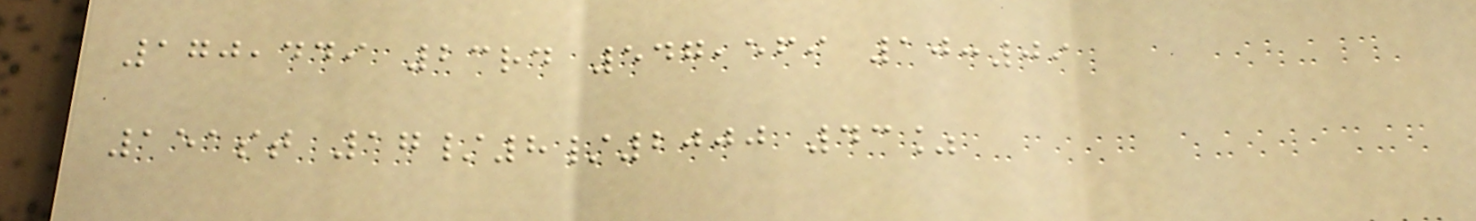170,449 23rd 547,569 10:09
151st 17/8/2000 43%
